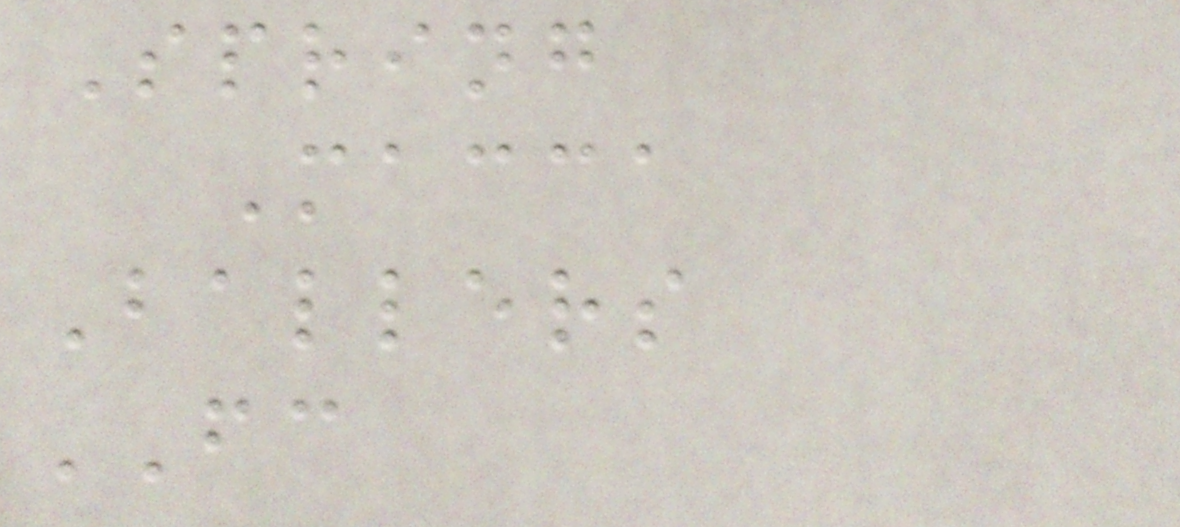Spring
Macca
Ballers
FC
